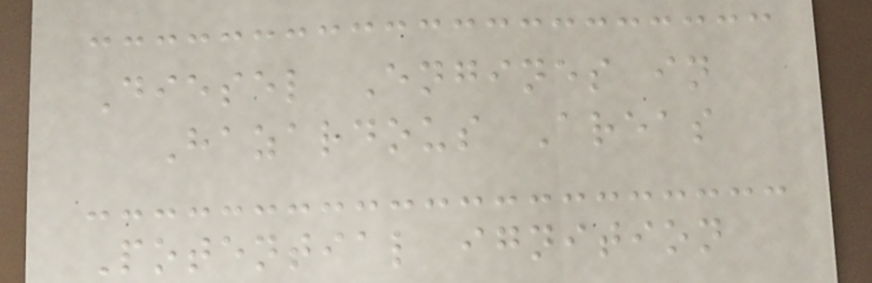Diesel Engines in
Hazardous Areas
Potential ignition
